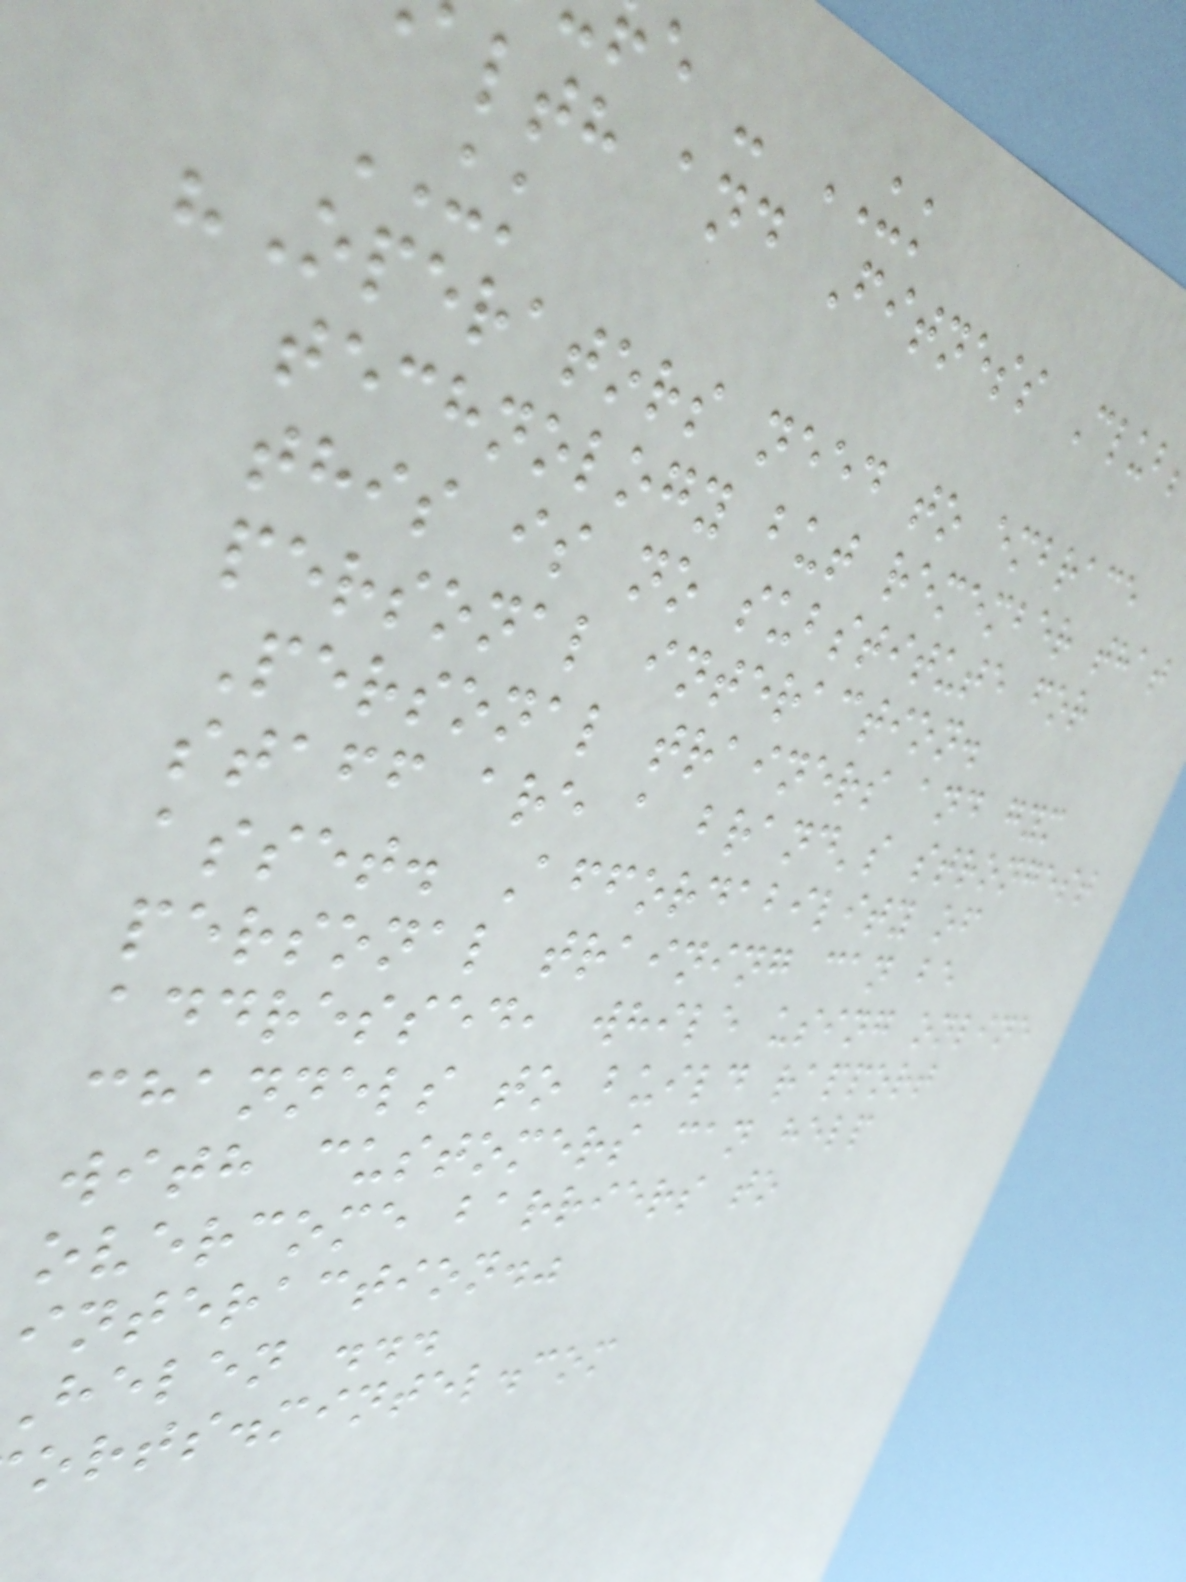e - UK
alth and Fitness Club
UK
"Operators need to embrace
technology but remember that
this is no substitute for
personal interaction.
Personal trainers and gym
staff are a brand's strongest
asset. Affordability of
personal training can be
addressed, while using online
channels to build rapport
with customers can help
overcome barriers to
interaction."
helen ...
orts.mintel.com
